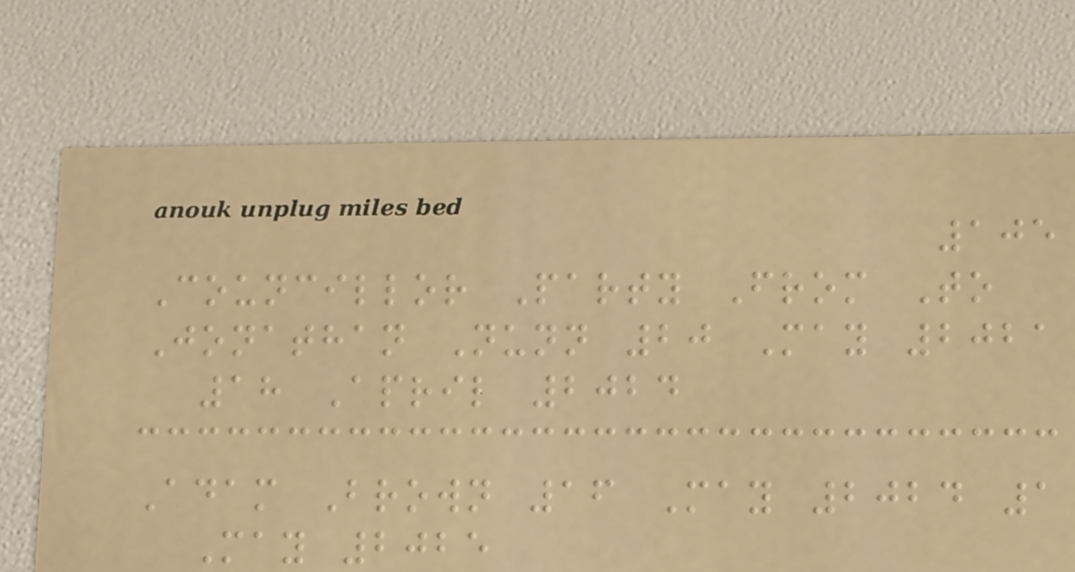105
Councillor Party From To
Jonathan Nunn 20 May 2021
18 April 2024
Adam Brown 16 May 2024 1
May 2025
